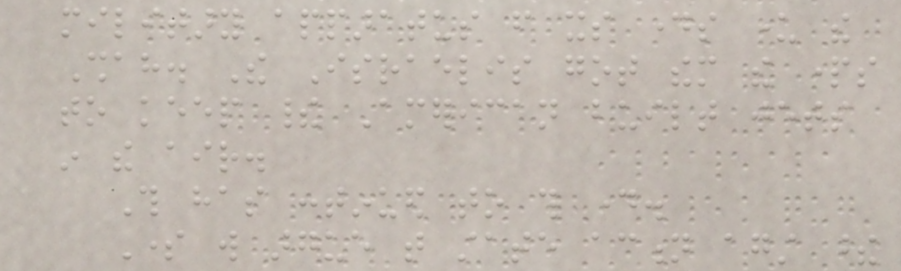military apparatus from its days under the
Shah. The Israelis got them the parts
to keep their American built jets
in the air.
This has continued to this day.
Some will argue that state action against these
